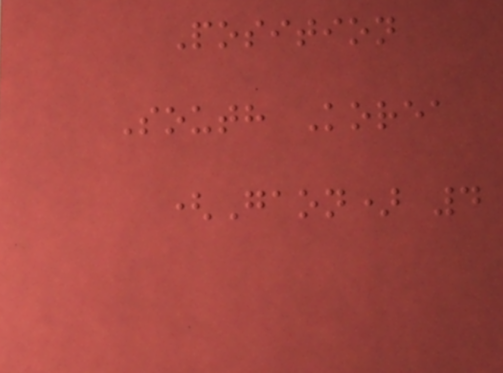Position
South Korea
(Gaon) 4
